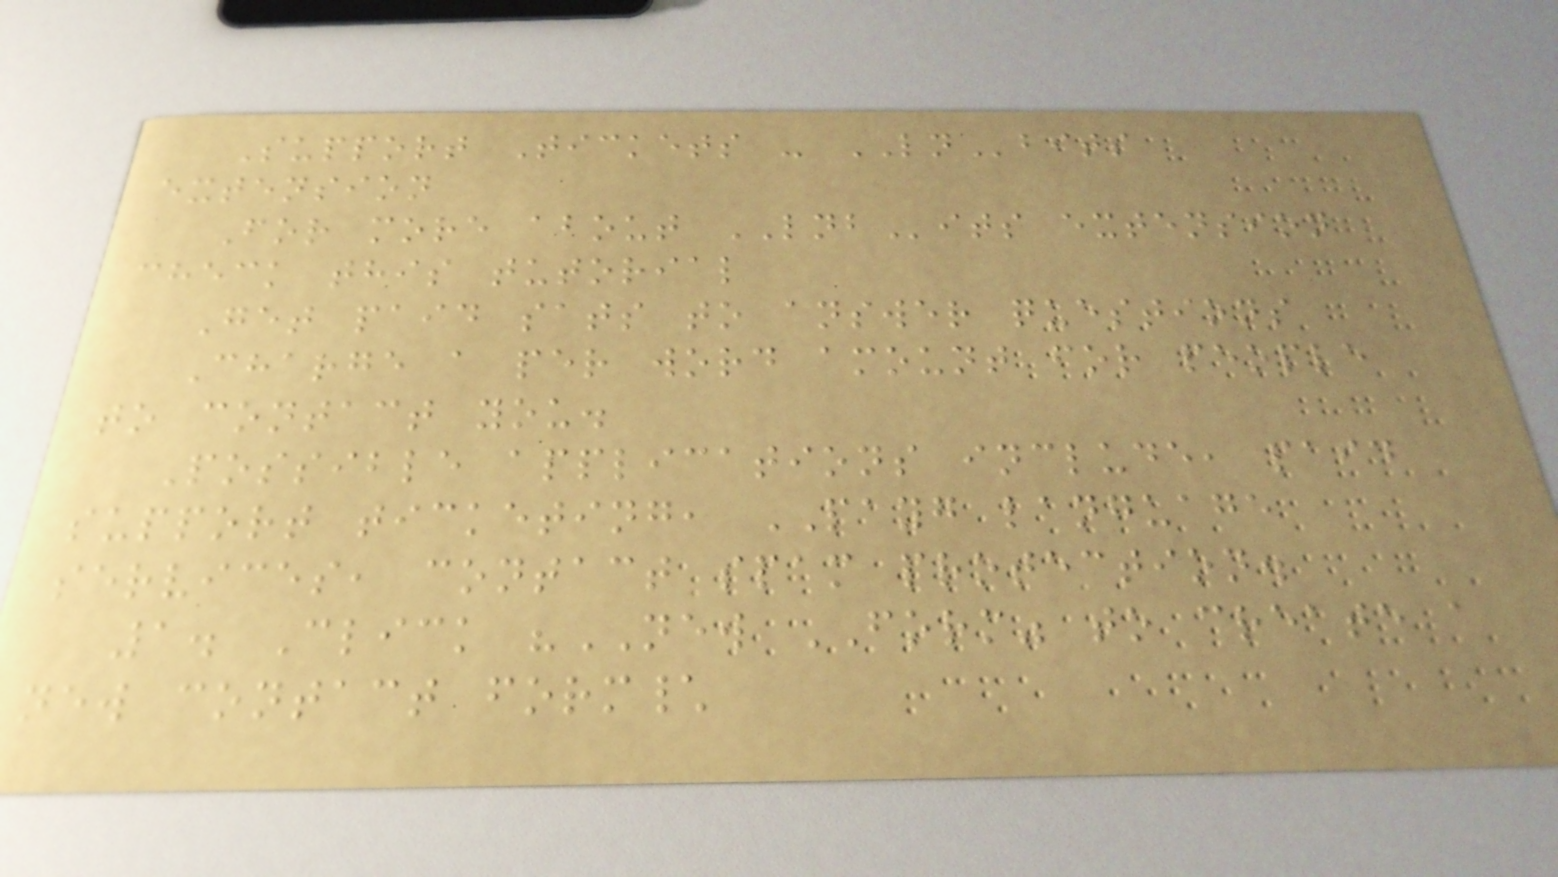Support Tickets - LNbits
extension
For more about LNBits extension
check this tutorial
Get paid sats to answer questions
Charge a per word amount for people
to contact you.
Possible applications include, paid
support ticketing, PAYG language
services, contact spam protection.
1. Click "NEW FORM" to create a
new contact form\
